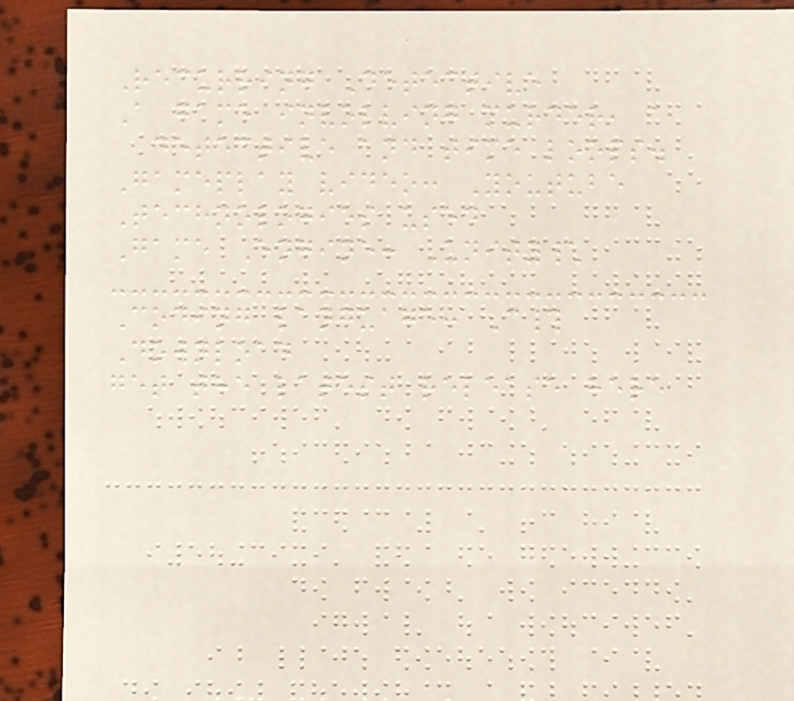Recurring Detective
A game involving murder, a
detective and time loops.
Gameplay video: Youtube
Technologies used
Game Engine: Unity\
Coding language: C#
Download
get the latest release here
